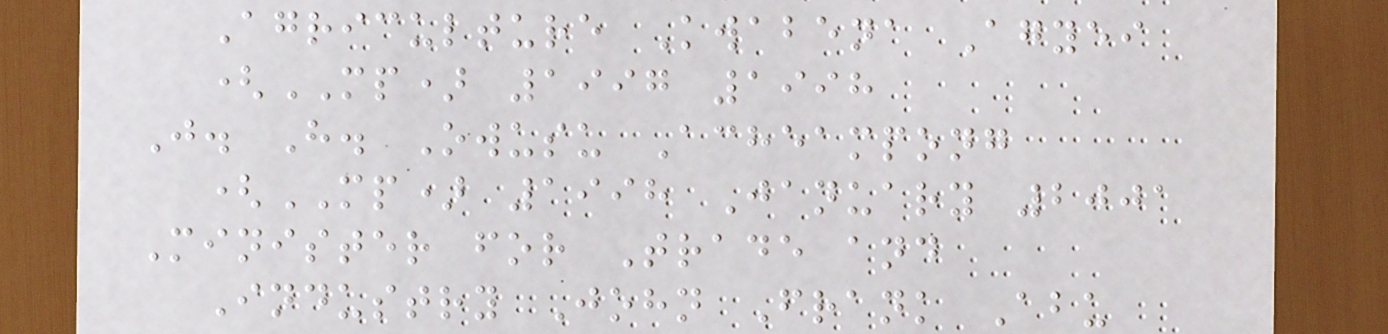Agriculture Kwabena Agyei
(MP) 1997 1998
J. H. Owusu Acheampong
(MP) 1998 January 2001
Minister for Trade and
Industry John Frank Abu
